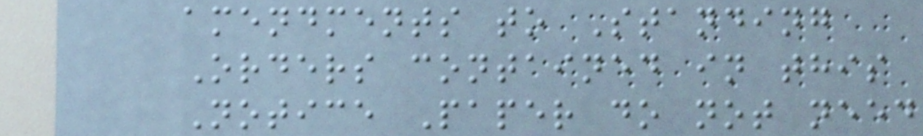amendments to Standing
Orders contained in this
Notice Paper do not need
